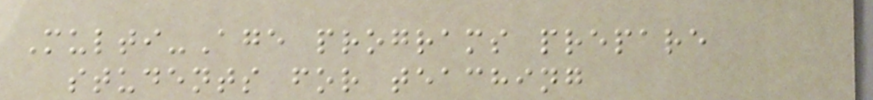Multi-Age programs prepare
students for teaching
